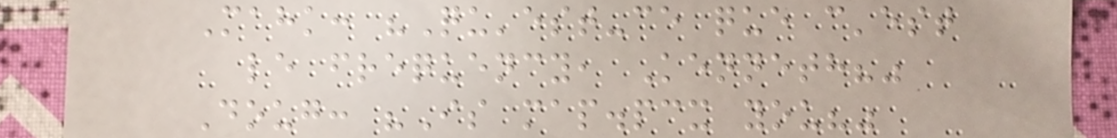Mahk: "Qu'est-ce que c'est
le frequency, Kenneth?"
Doug: "Is map.pcx you?"
